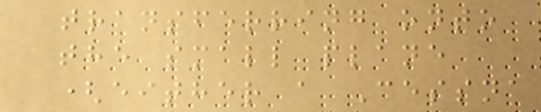transferring onto
the small plane
(either a Cessna
